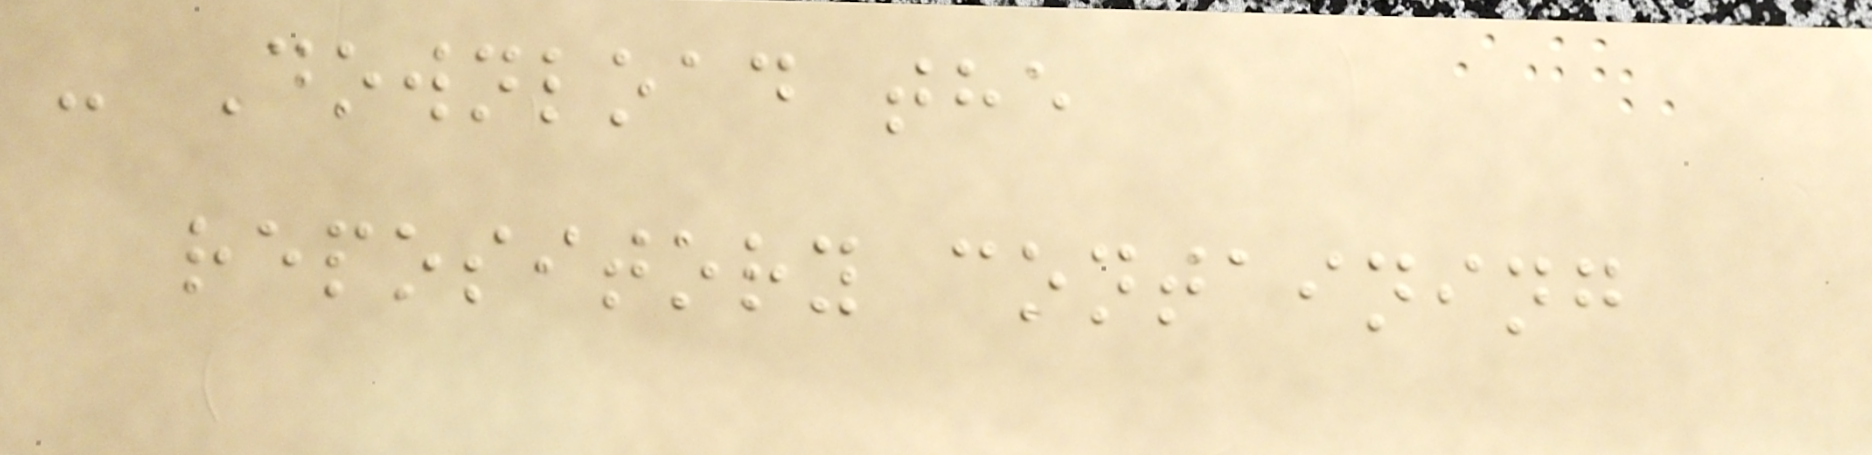- Download the
repository containing
